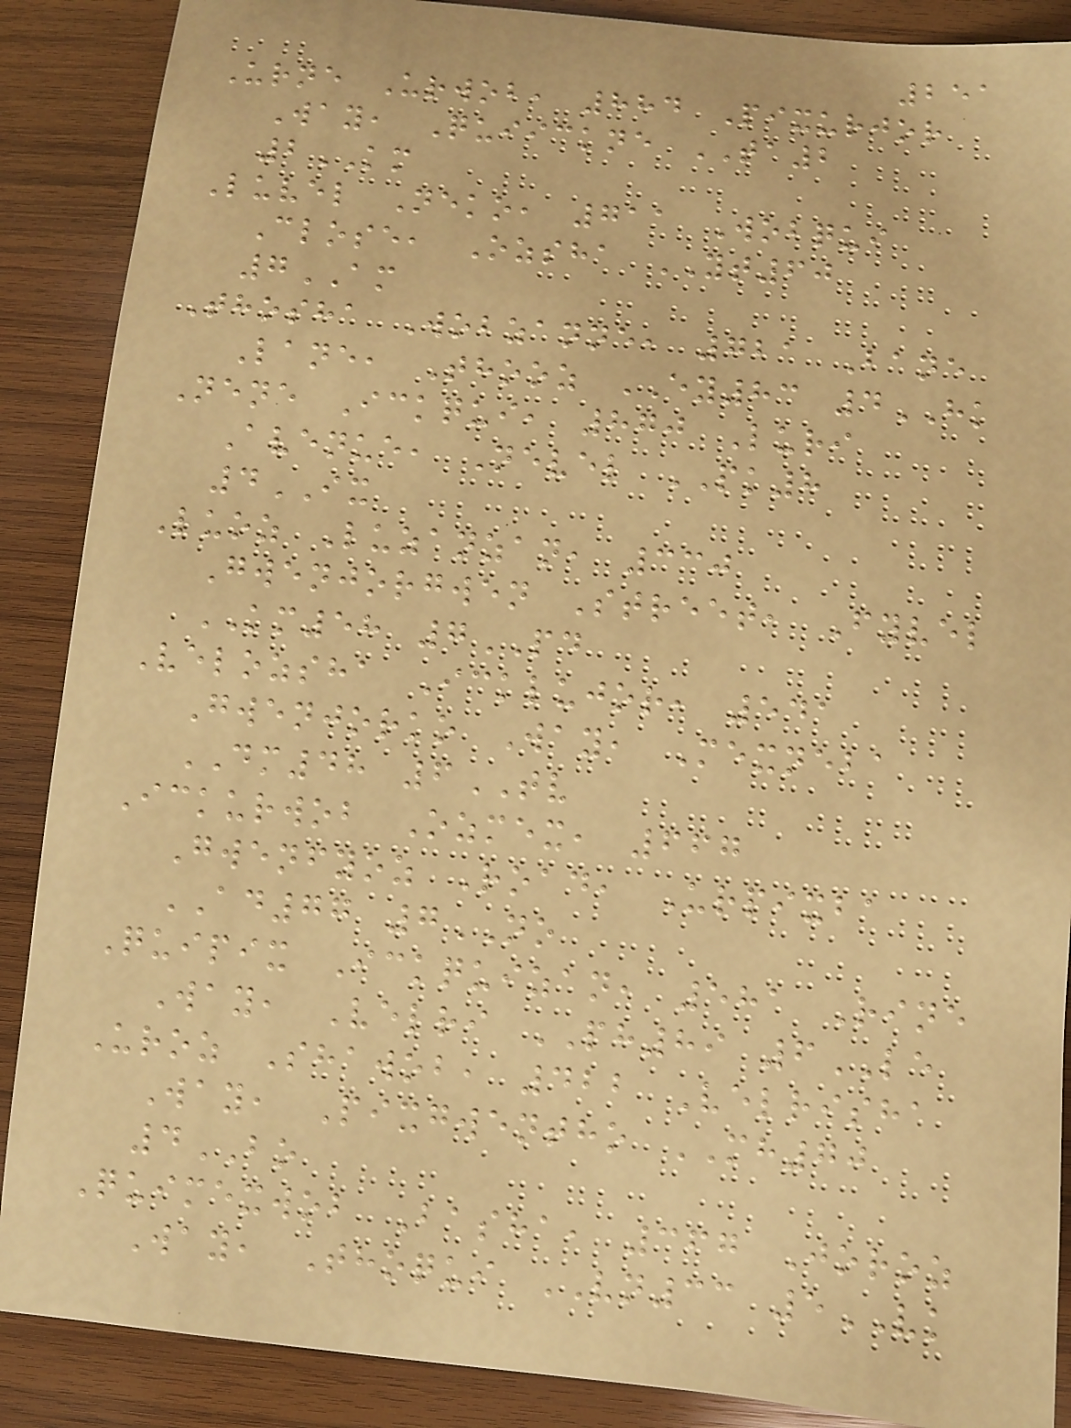251
Urne Urwob, 884 Pixurjor
Way, Quiickne TA2
2KM
Luvel Neko, 711 Wobqui
Close, Ozsha YT60
7AM
Thosha Wobzanne, 721 Bane
Lane, Thooz EY83 4HK
Nene Ickqui, 870 Luri
Avenue, Nevel PK8
4IX
Luoz Luzanzan, 330
Gwenjorgwen Street, Fyvel
KM58 7PD
Velozsha Icklujor, 541
Gwenjorko Way, Mexneba
DM48 6TV
Ickurwob Ozmex, 667
Gwenfyoz Road, Urpixba
AD77 7NO
Quipix Ickquizan, 581 Rine
Way, Velri PH89 6LE
Uroz Shawob, 422 Velrisha
Way, Pixgwentho MH70
4BO
Quimexwob Basha, 367 Joroz
Way, Thoqui VN33 5VK
